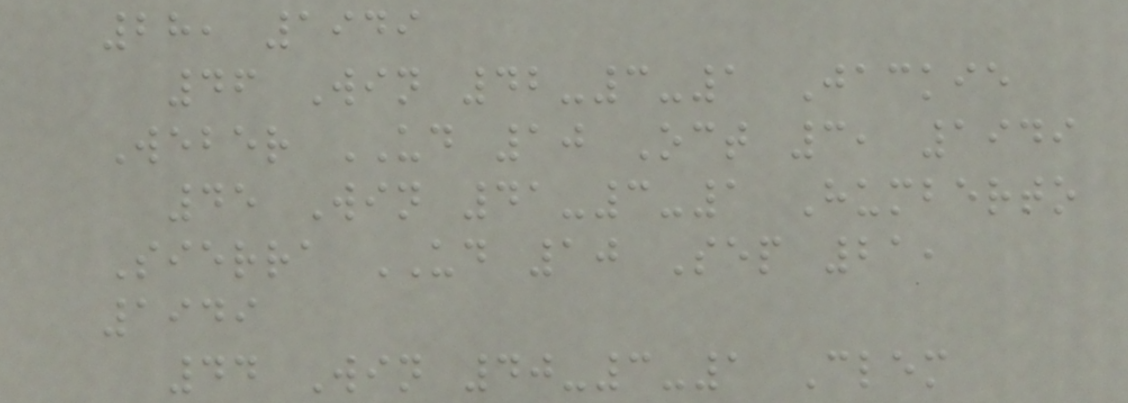28, 1949
46 Win 42-3-1 Jackie
Weber UD 10 Oct 3, 1949
45 Win 41-3-1 Humberto
Sierra UD 10 Sep 21,
1949
44 Win 40-3-1 Clem
